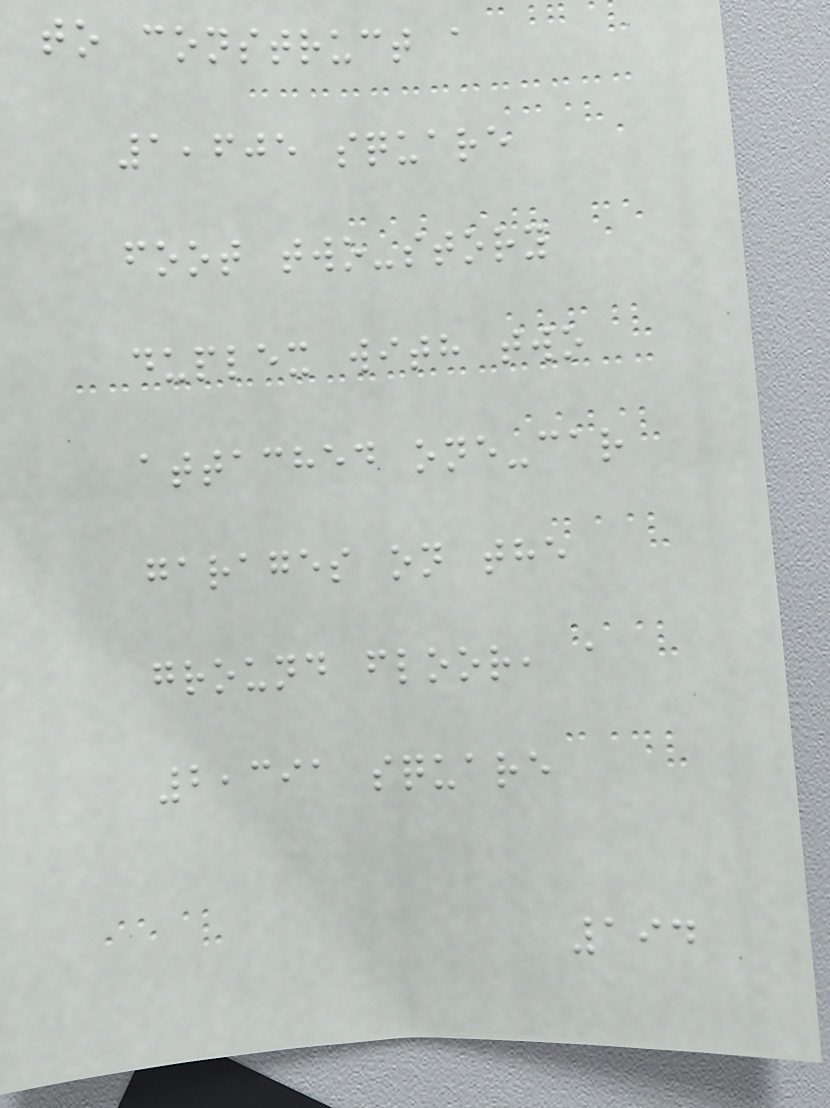to construct a
1,605 square
foot two-story
duplex with two
attached one-car
garages on the
ground floor, a
2,391 square
194
